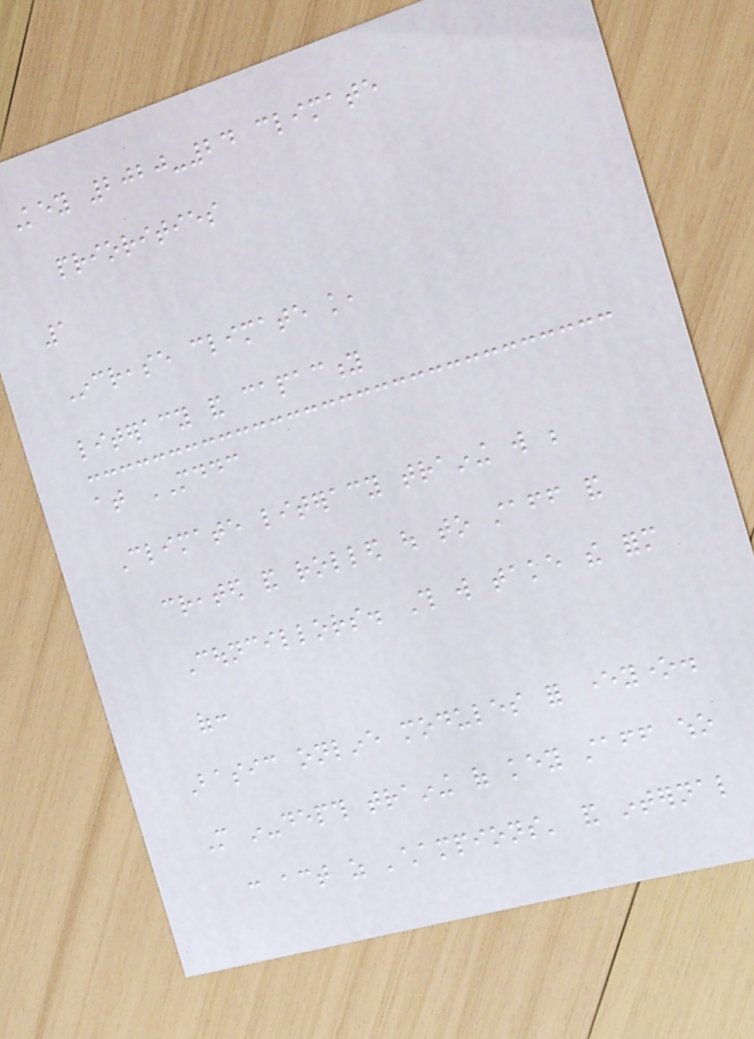Key 2020-24 climate
priorities
1
Increase climate knowledge,
literacy and capacity
at MDDC
Climate literacy training will be
created and rolled out to staff and
Councillors. This will take the form
of:
Basic online modules for everyone.
More in-depth training of key staff who
can act as 'champions' and internal
